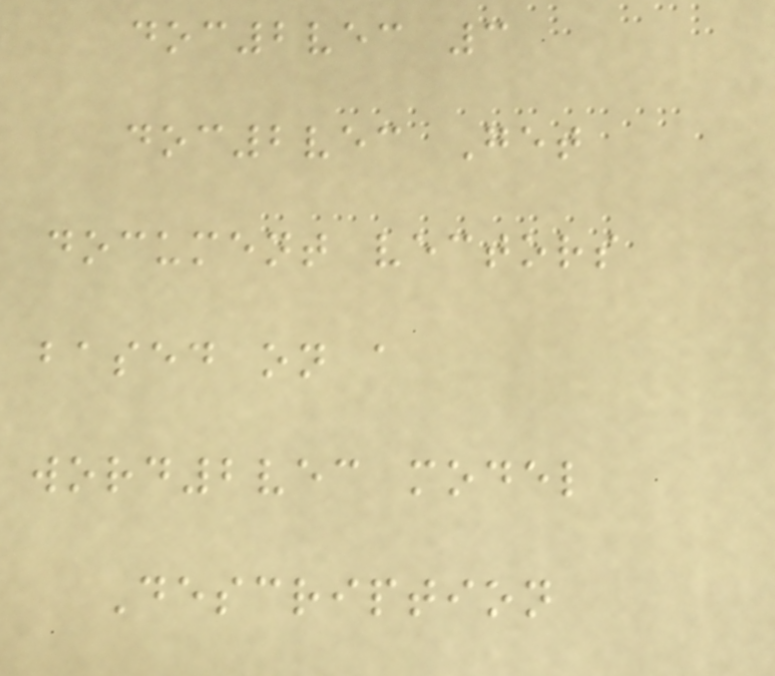doc2vec 3
doc2vec Get
document vectors
based on a
word2vec model
Description
